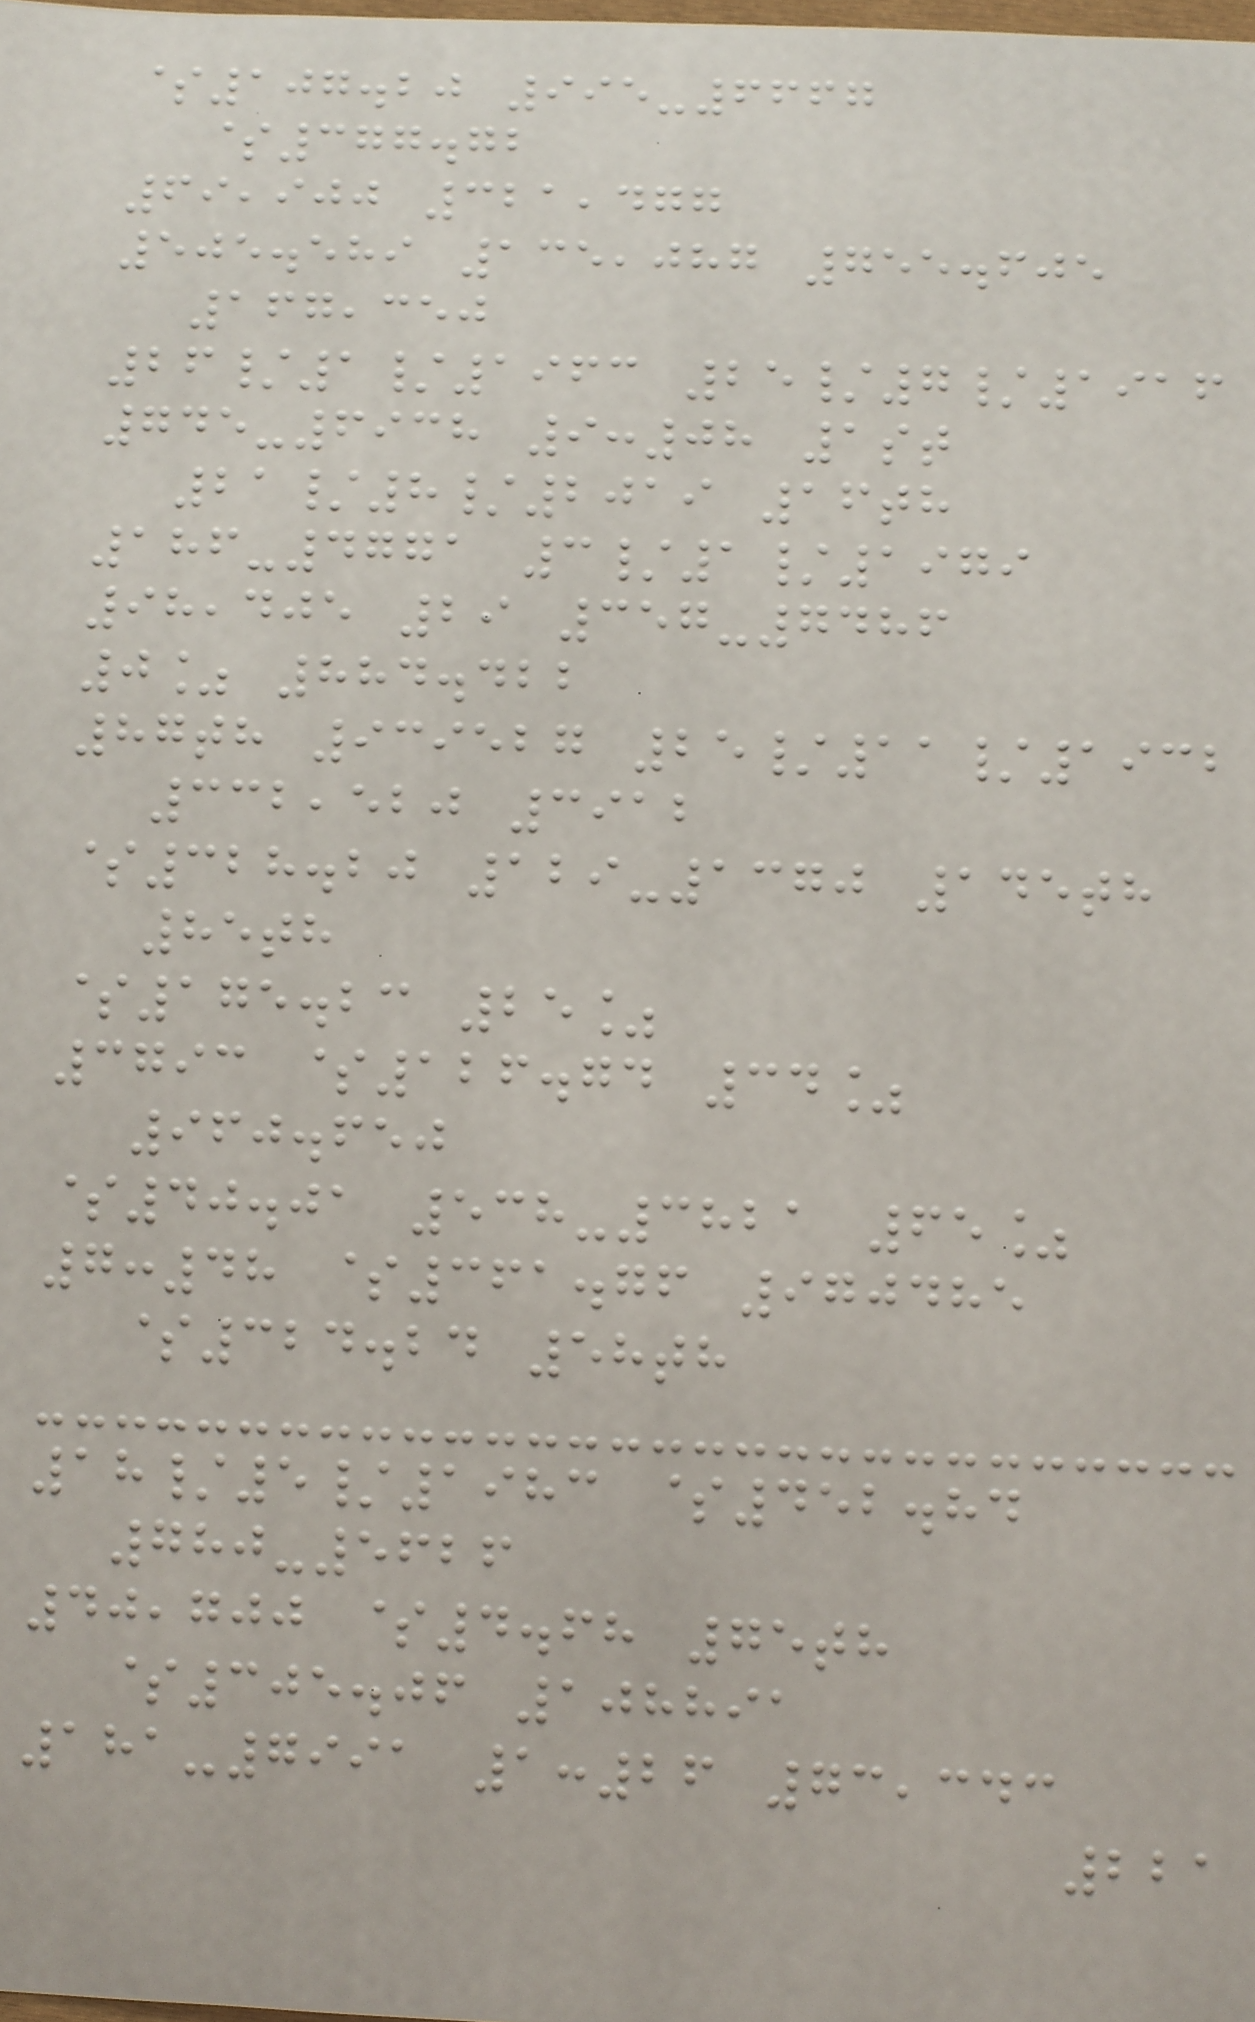$107.20 995-6667
$377.72
69,900 321,477
505.589 135,087 755.605
167,350
26/1/1963 25/7/1916
745-6938 9:08 1st
21/8/2019 16th
186-4771 3/1/1979
98,405 29 357-7486
0% 884.422
87th 939527 25/11/1932
332,520 3912
$328.20 129-1370 145th
85th
$175.23 25%
3793 $126.74 34%
960.650
$40.01 538-3821 65%
7:48 $361.76 970485
$324.24 58th
18/5/1983 $452.84
780-5626
40,700 $4.68 75th
$305.06 108891
181-7991 1:26 73,343
221
